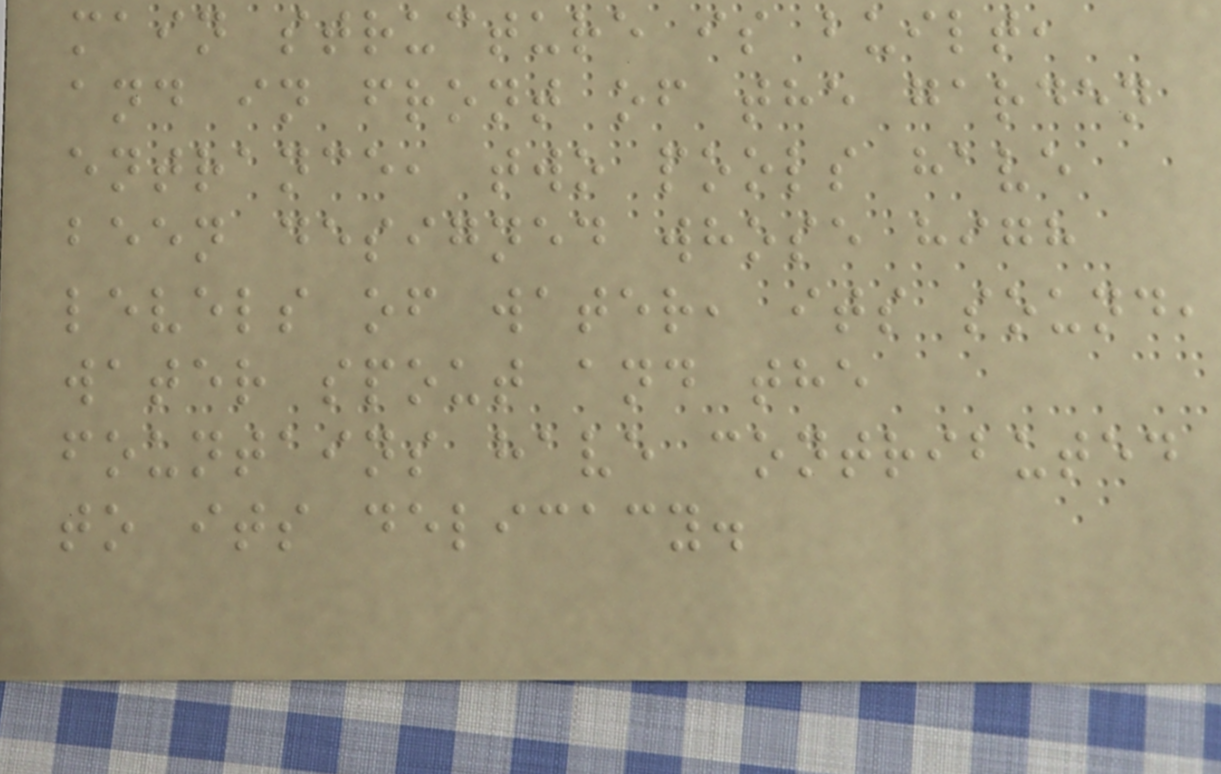main structure is built,
and in front of the garden
entrance, two pools have
been designed whose high
levels of water, its sound,
water spout and the
fountains have contributed
to its delicacy.
